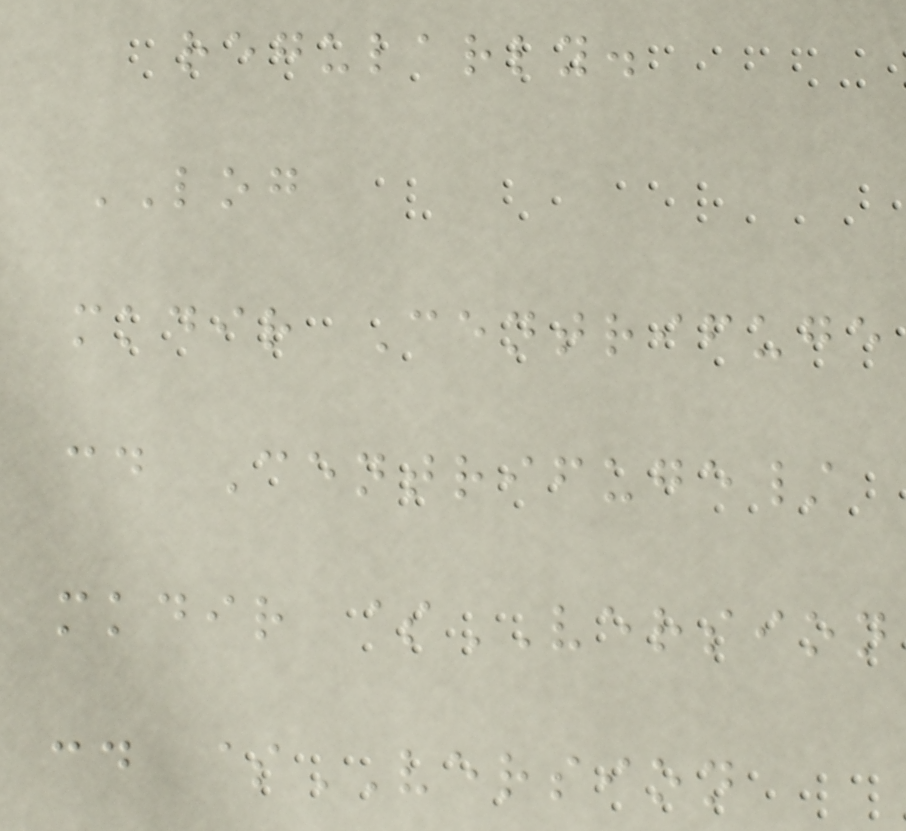regularly.
LOG
mkdir Centrifuge
cd Centrifuge/
mkdir $VERSION
cd $VERSION
